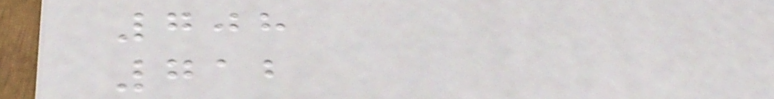708
712
